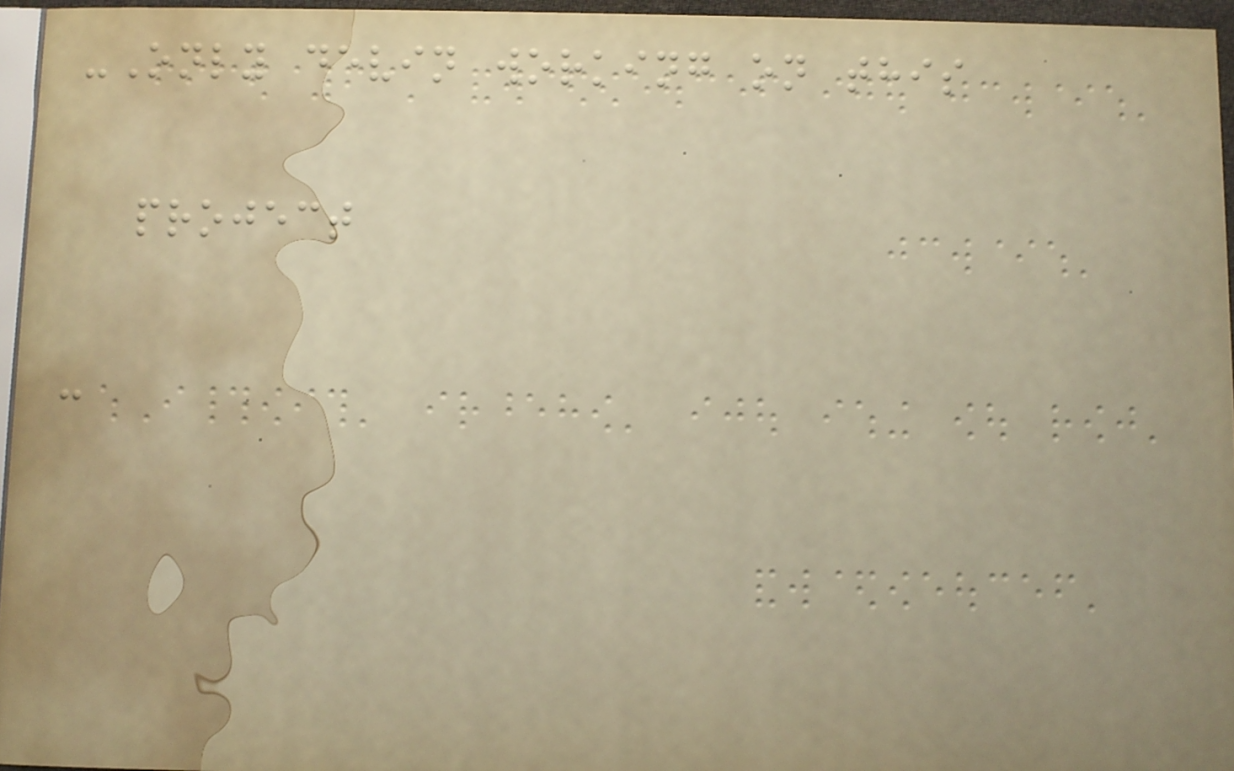-Only devin working on this
project
-
